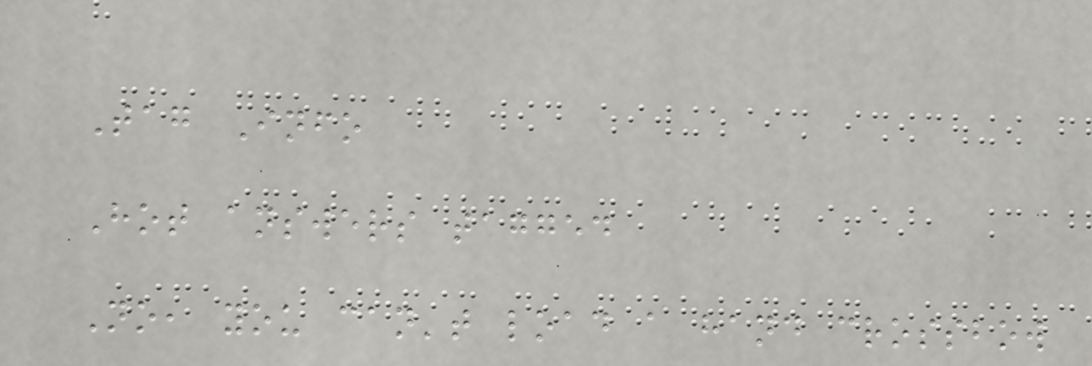Tag Info
Hot answers tagged
No, you can't load a hand crossbow
